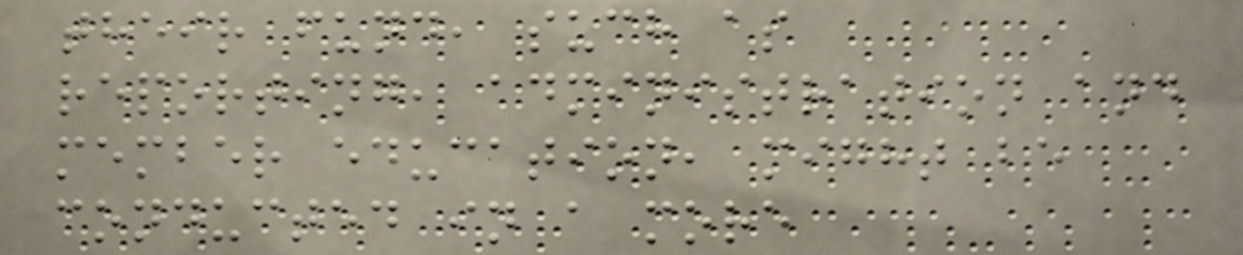their fund, such as
reporting, administration and
member education, might be
conducted in a more
